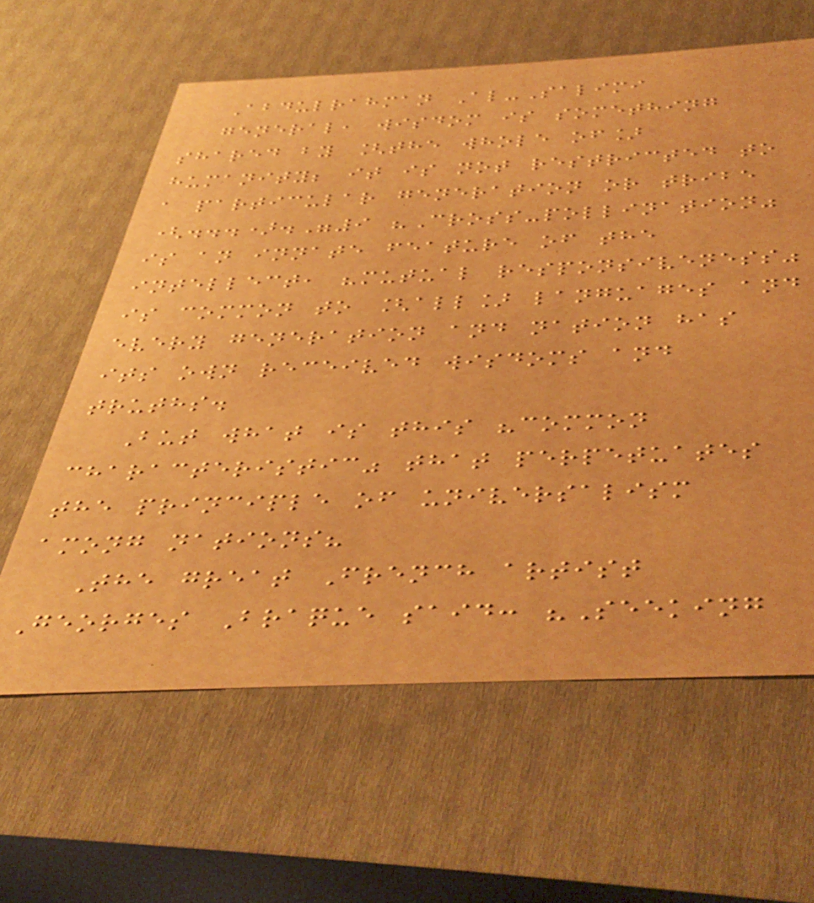Abdulrahman Al-Salimi
general, wisdom is something
shared by [the whole of]
humanity; it is not restricted to
a particular generation or tribe
(...)."9 "Cross-pollination"
is an innate feature of the
intellect, "mutual responsiveness"
is common to [all] languages and
every generation and nation has
its own received wisdoms and
truths.
But what is this "common
characteristic" that perpetuates
the principle of universalism
among nations?
The great French artist
Georges Braque said: "Seeking
